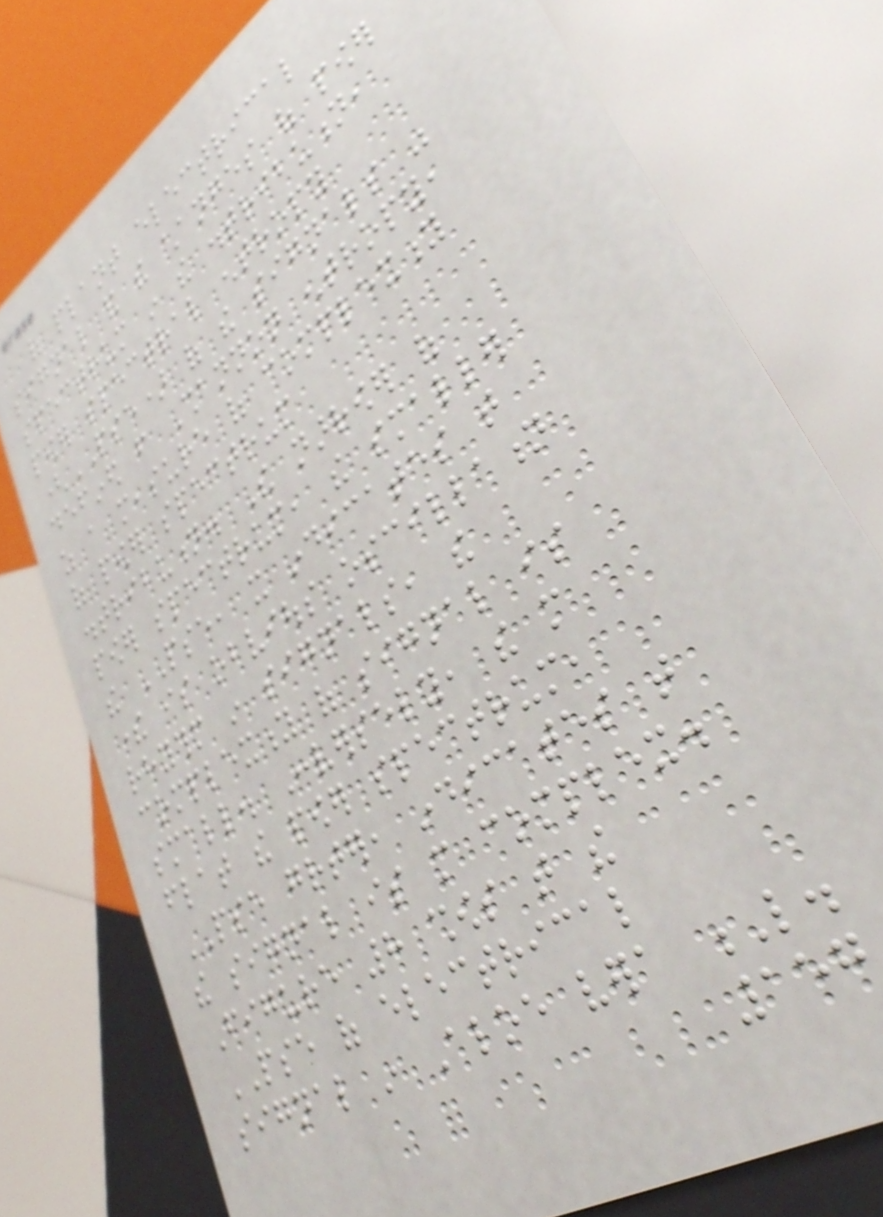of plant electrical
signal and the changes of power
spectrum in the distribution,
power spectral entropy
(PSE) of the signals was
defined from Shannon entropy,
as a measure of complexity
of power spectrum
distribution. The narrower of
power spectrum, the smaller
the PSE, it indicates that
there is obvious oscillation
rhythm in signals, the
complexity of signal is
small. Conversely, the more
flat the power spectrum,
PSE greater, indicates that
the signal is more complex.
Figure 8 shows that the
PSE of electrical
signal in Aloe vera L.
157
